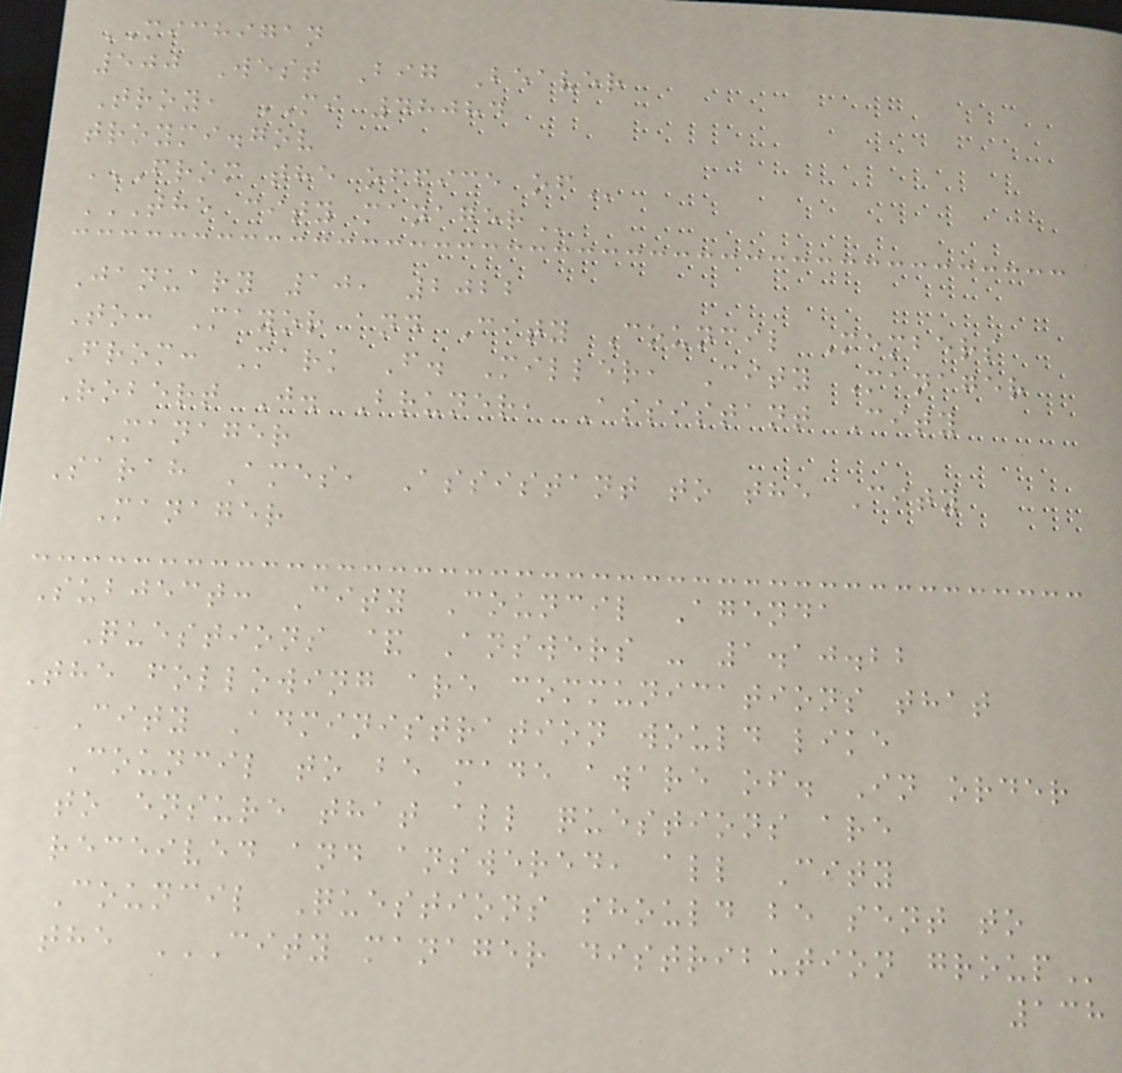MICHIGAN
500 West Big Beaver
Troy, MI 48084
troymi.gov
FROM THE OFFICE OF
THE CITY MANAGER
January 10, 2022
To: Mayor and City Council Members
From: Mark F. Miller, City Manager
Robert J. Bruner, Assistant City
Manager
Sarah Ames, Assistant to the City
Manager
Subject: City Council Agenda
Questions & Answers - 1.10.22
The following are communications that
City Administration would like
Council to be made aware of. In order
to ensure that all questions are
received and answered, all City
Council Questions should be sent to
the CITY MANAGER DISTRIBUTION GROUP
138
